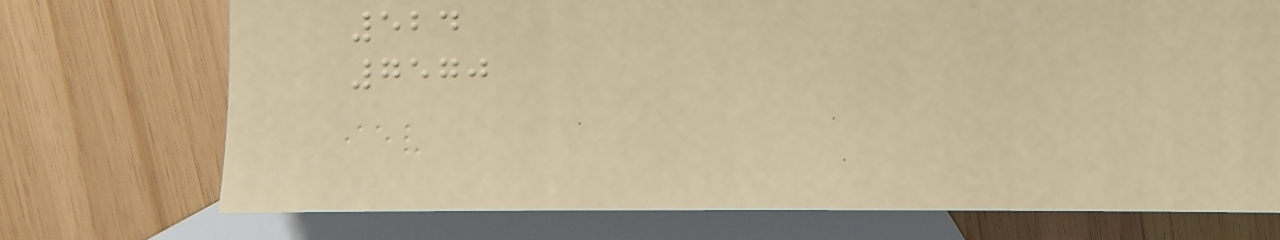524
7570
